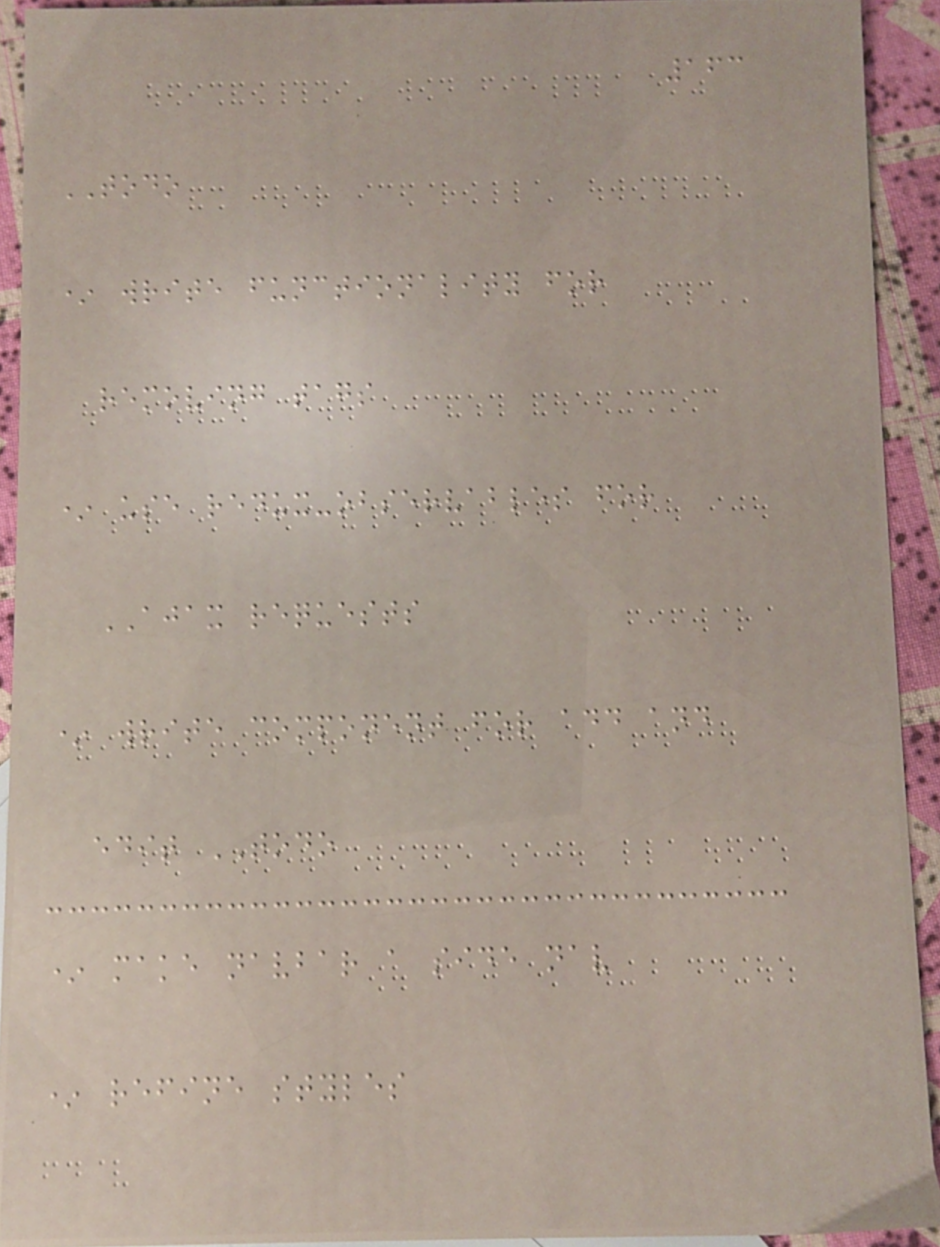163
TODO
* write functionality for
removing tags
* use redux-observables for
AJAX requests
* write component for add and
edit TODO
* make navbar a side nav
* refine styles
